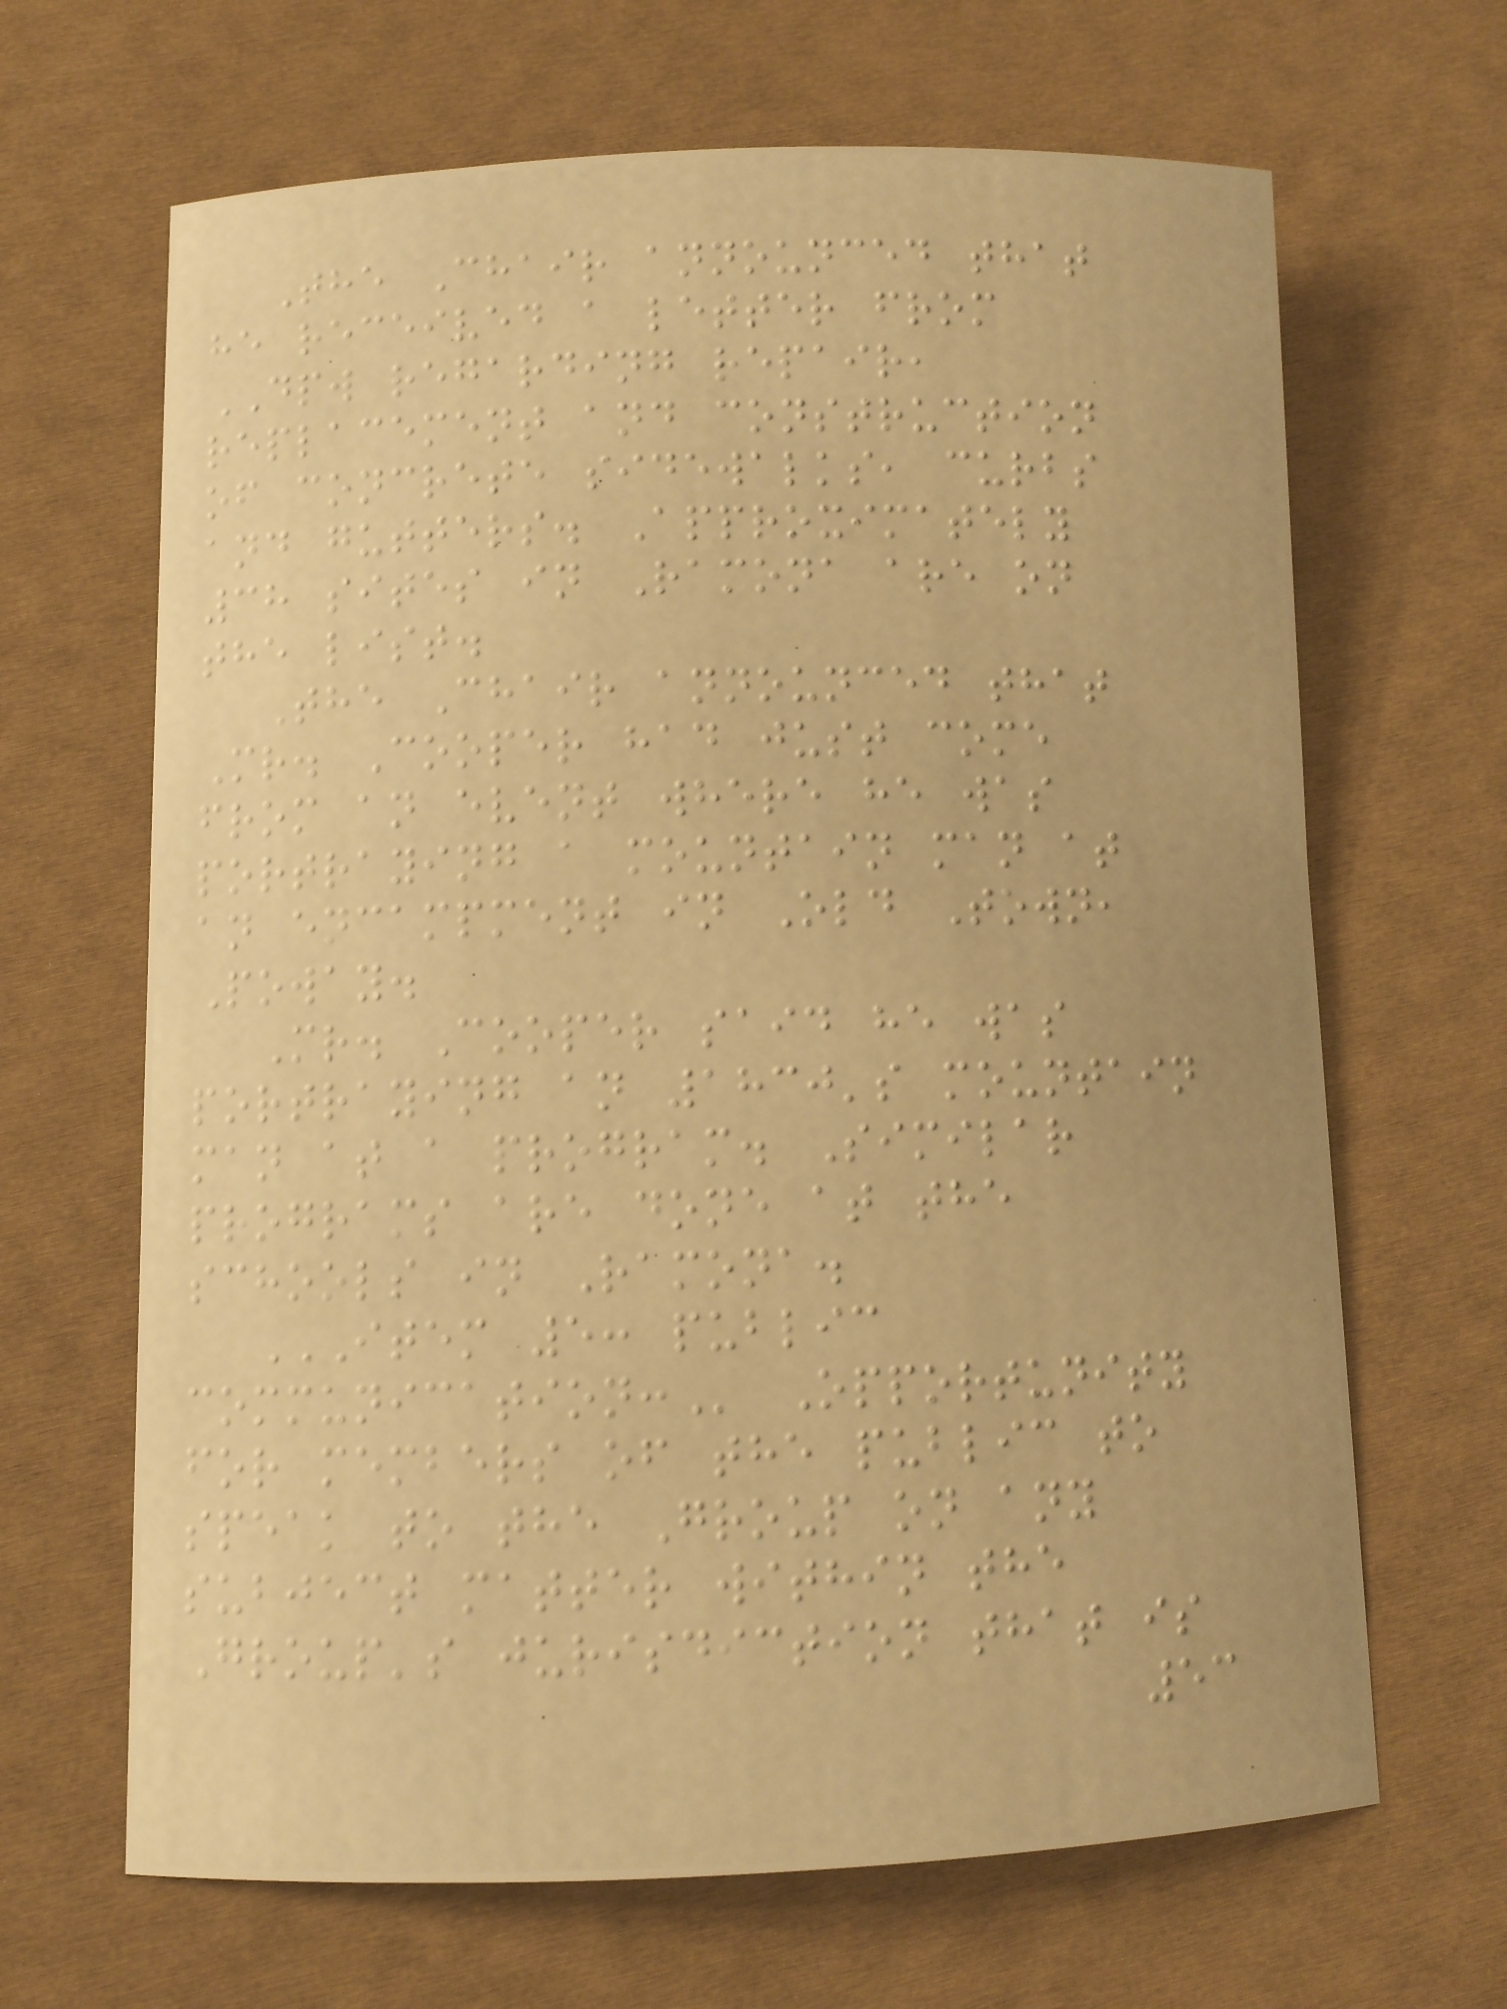The Chair announced that
he received a letter from
DPW regarding repair,
replacement and construction
of concrete sidewalks, curbs
and gutters. Approximately
38 sites in Ramona are on
the list.
The Chair announced that
Mr. Cooper had just come
from an event where he was
portraying a mountain man at
an encampment in Old Town,
Poway.
Mr. Cooper said he was
portraying an 1830's mountain
man at a program. Similar
programs are done at the
schools in Ramona.
ITEM 5: PUBLIC
COMMUNICATION: Opportunity
for members of the public to
speak to the Group on any
subject matter within the
Group's jurisdiction that is
53
